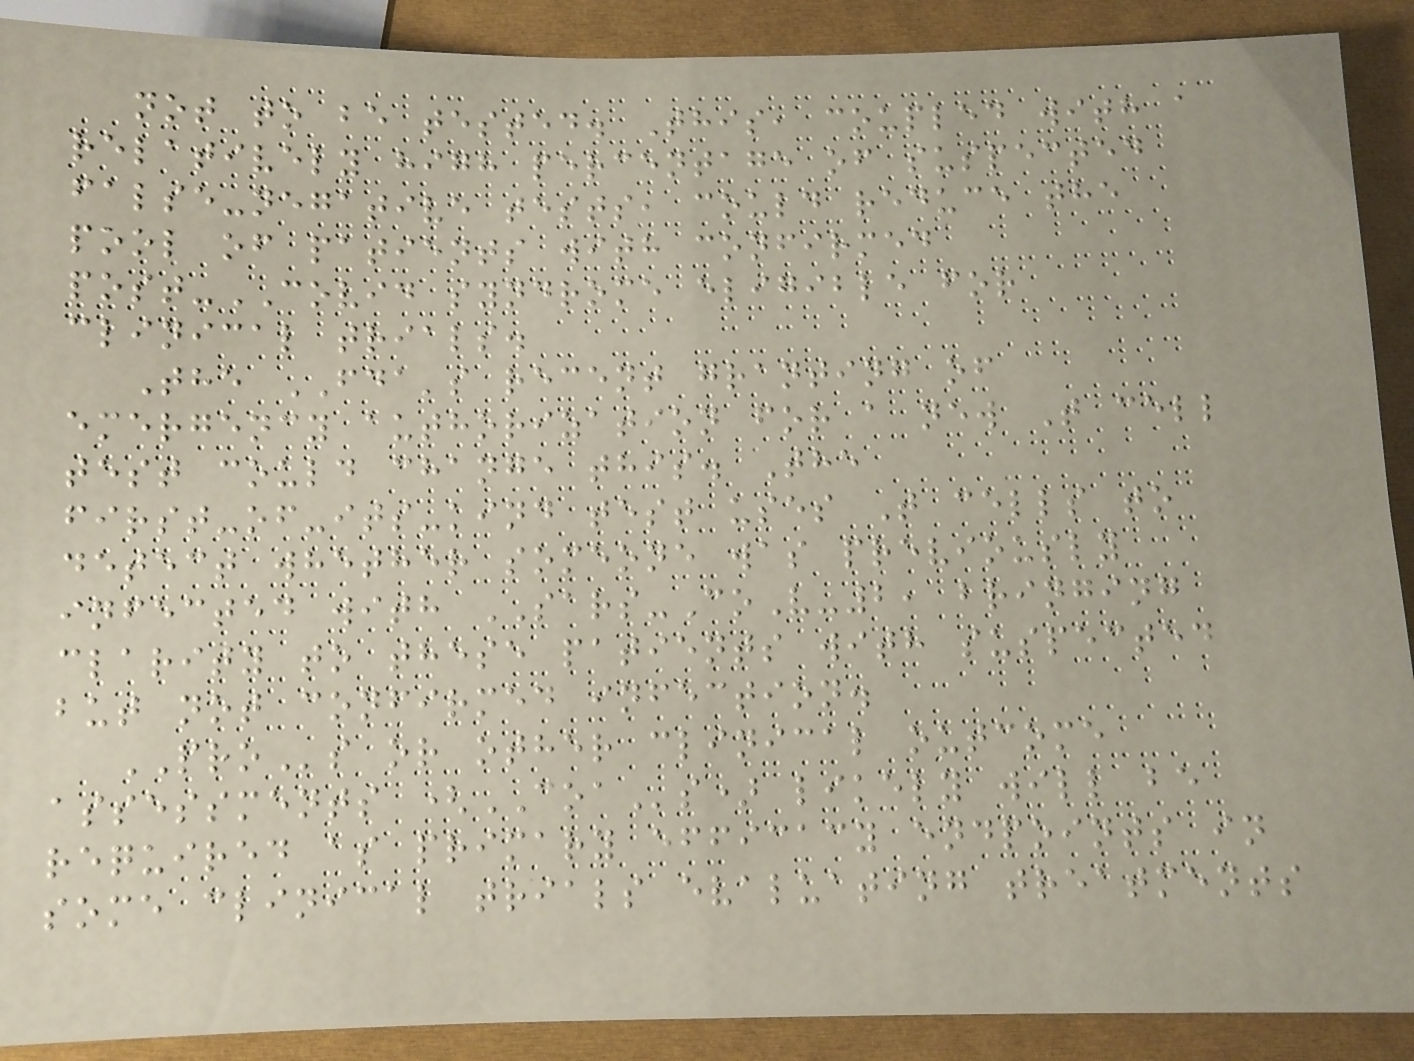not to be tested. This, coupled with a
relatively high percentage of suspected
false-negative tests, could reduce the
pool of patients with confirmed
post-COVID syndrome eligible for
clinical trials.
The FDA's recent granting of
emergency authorization for a new T cell
test could change this. The
first-of-its-kind test uses T cells to
detect whether someone was previously
infected with SARS-CoV-2, bringing
clarity to these patients with suspected
but not confirmed infection.
PROs or other clinical outcome
assessments (COAs) likely will be
required as primary efficacy endpoints in
some clinical trials evaluating treatments
